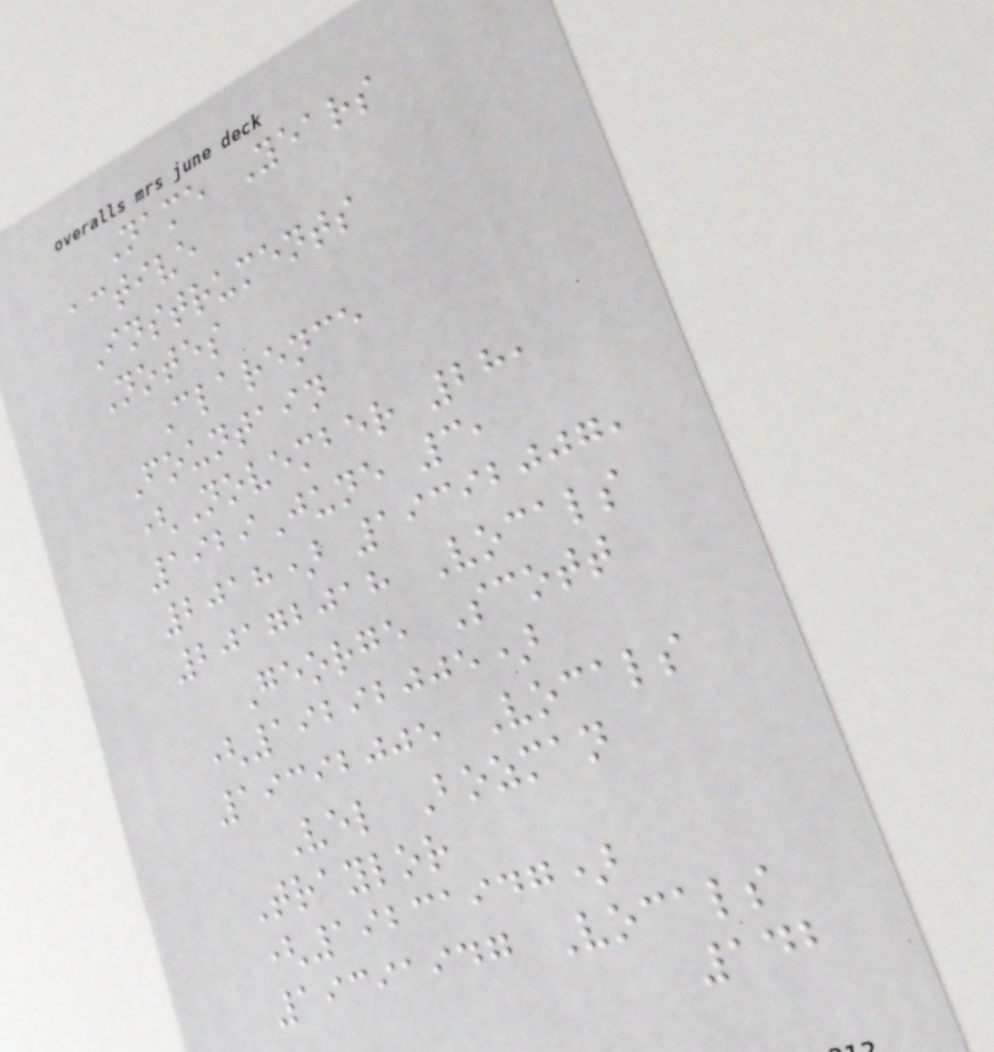Name Years
active
Instruments
Notes
Clarence
Fountain
(November 28,
1929June 3,
2018) 19392007,
20172018 Vocals
George Scott
(19292005)
19392005 Vocals
Vel Bozman
Traylor
(19231947)
19391947 Vocals
142
